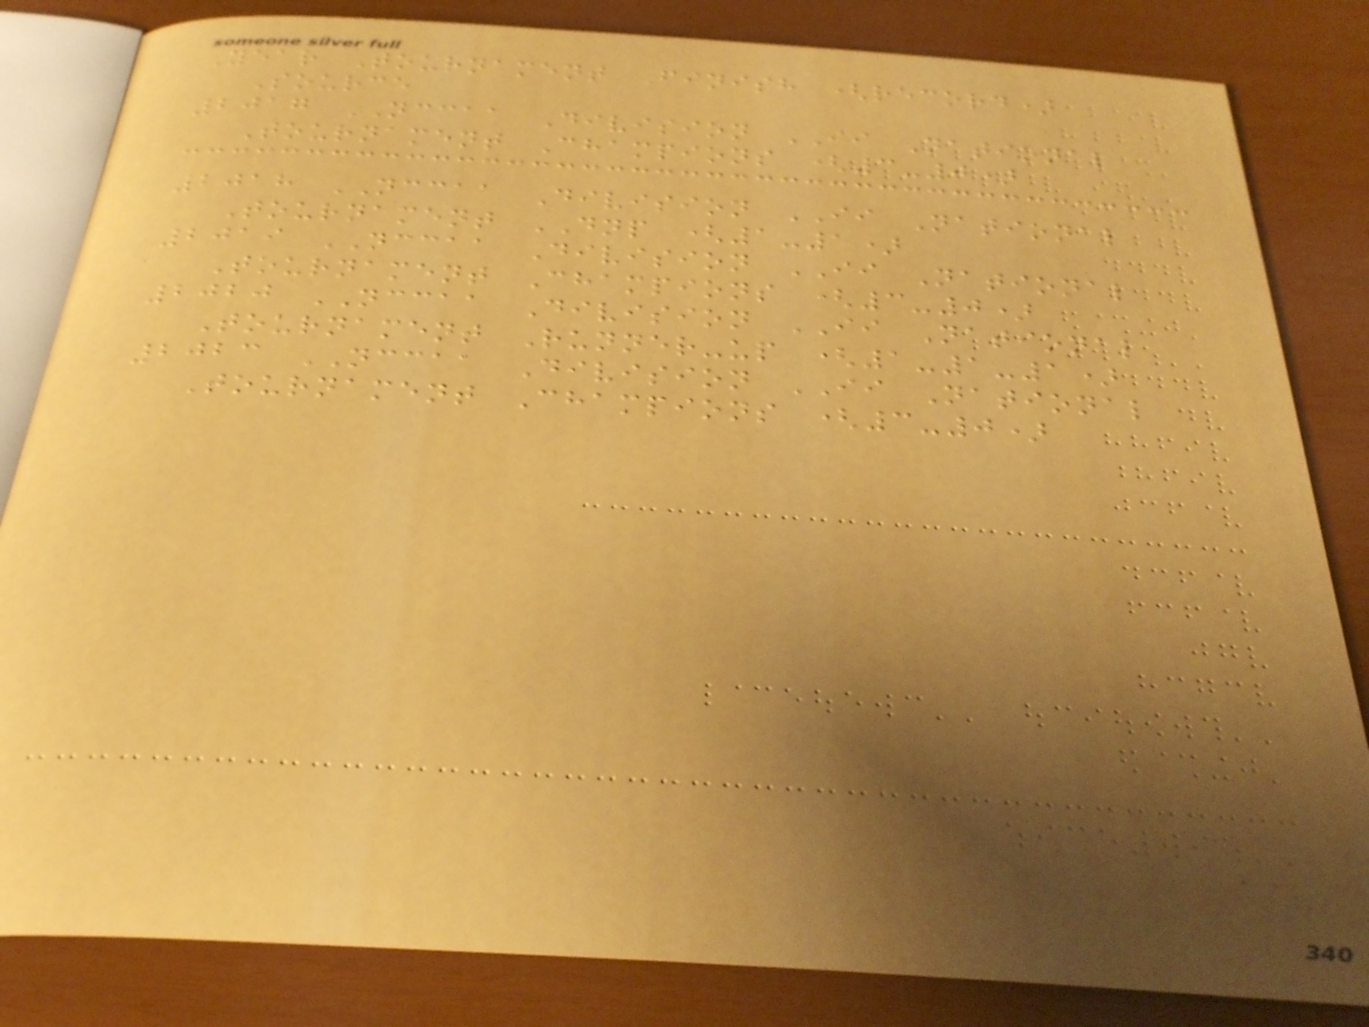Year Tournament Finish (record)
Source
2017 NCCAA Division II National
Tournament Champions (3-0)
2018 NCCAA Division II National
Tournament DNP (1-1)
2019 NCCAA Division II National
Tournament Champions (3-0)
2020 NCCAA Division II National
Tournament Runner-up (1-1-1)
2023 NCCAA Division II National
Tournament Champions (3-0)
